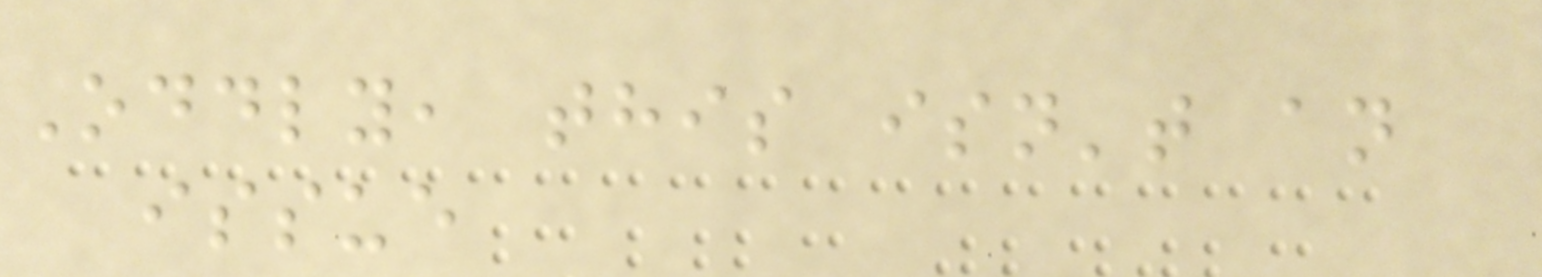Oddly, this isn't an
issue
